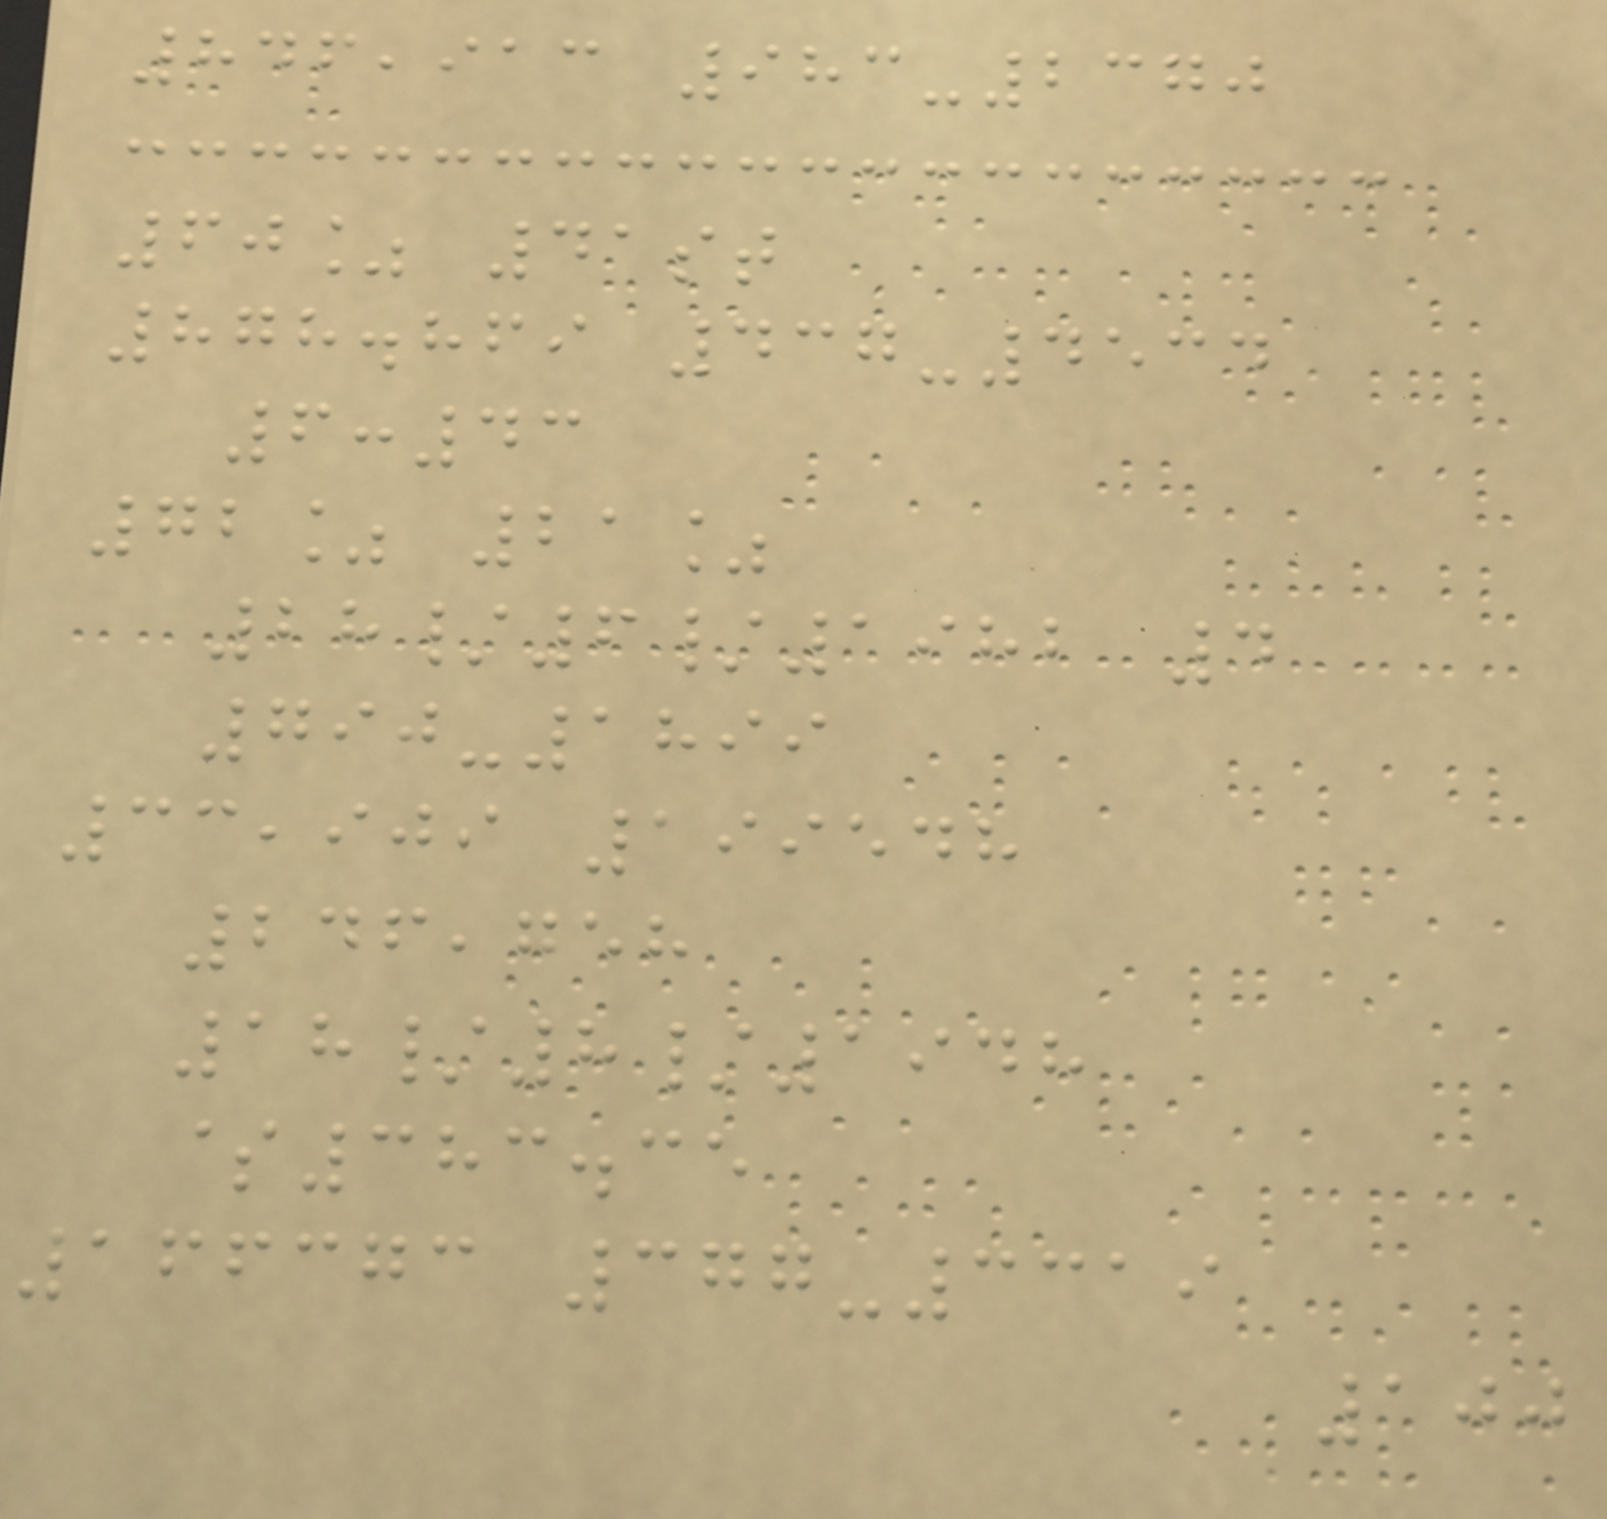846,913 983-2370
60% 41st
878.869 437-4534
6:43
72% 21%
28/6/1982 4
790-1899
33,909 199548
246,758
18/8/1948
$383.35
166373 377-3319
100
